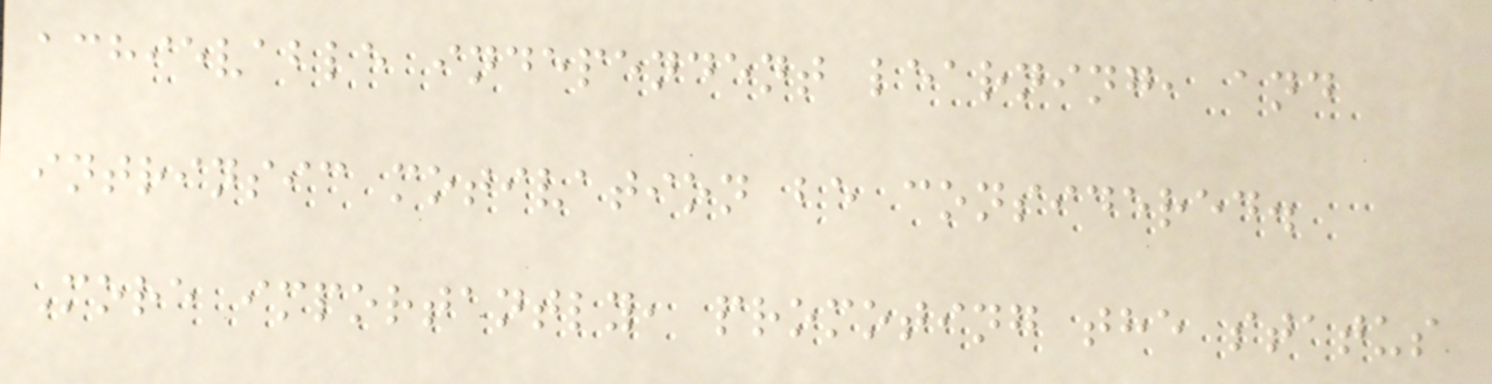achievable independent learning, and
intrinsic motivation be considered.
More importantly, promoting the status
